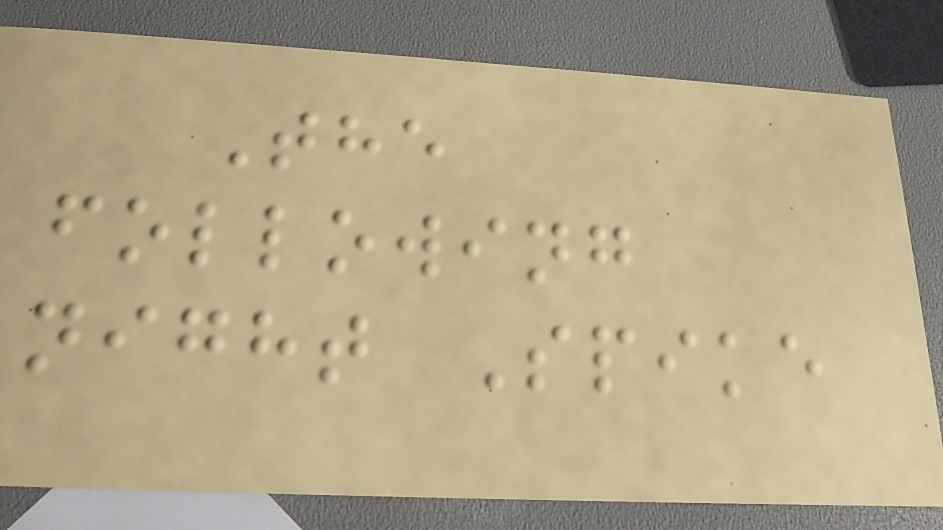The
following
night Spike
